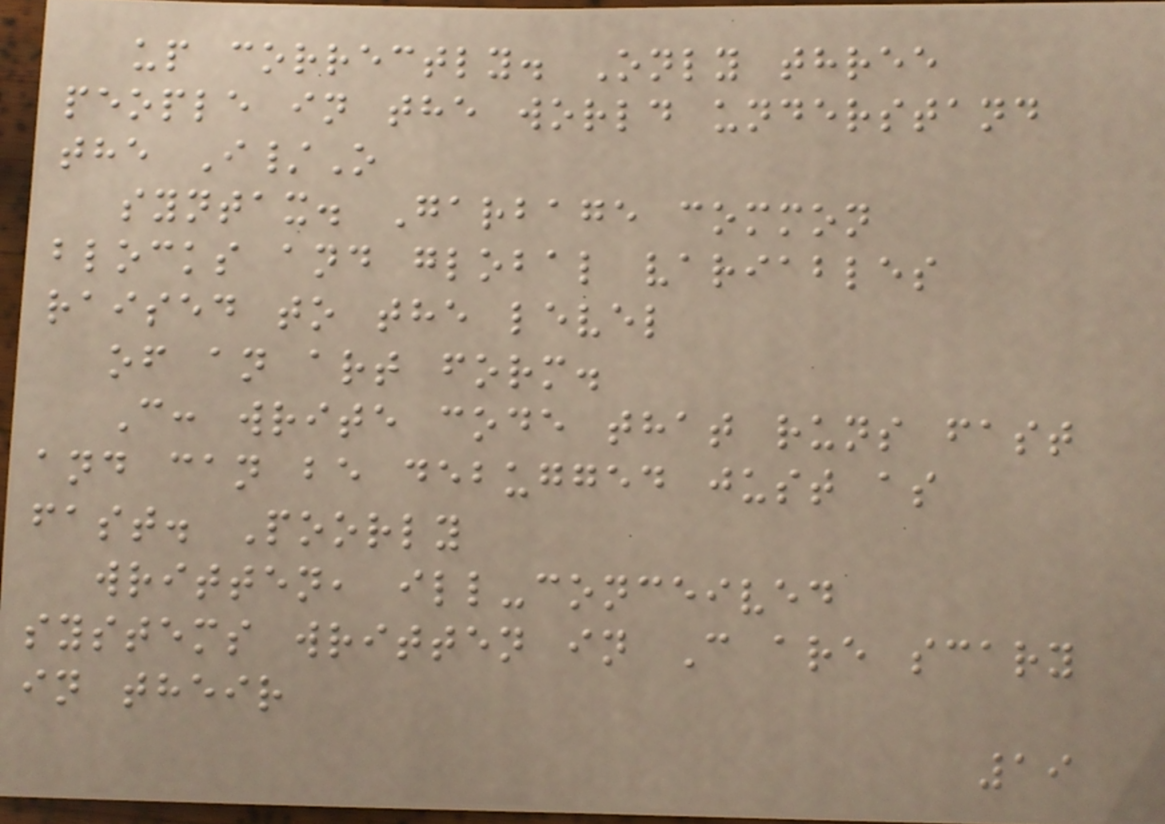up correctly. Only three
people in the world understand
the I/O
syntax. Garbage common
blocks and global variables
raised to the level
of an art form.
C: write code that runs fast
and can be debugged just as
fast. Poorly
written, ill-conceived
systems written in C are scary
in their
19
